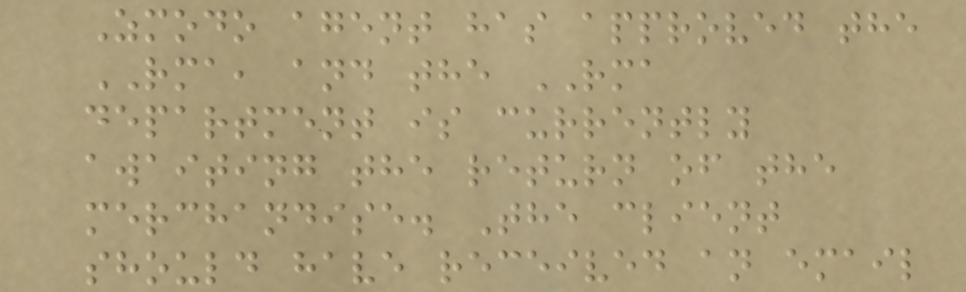Zmodo agent has approved the
RMA, and the RMA
department is currently
awaiting the return of the
merchandise. The client
should have received an email
